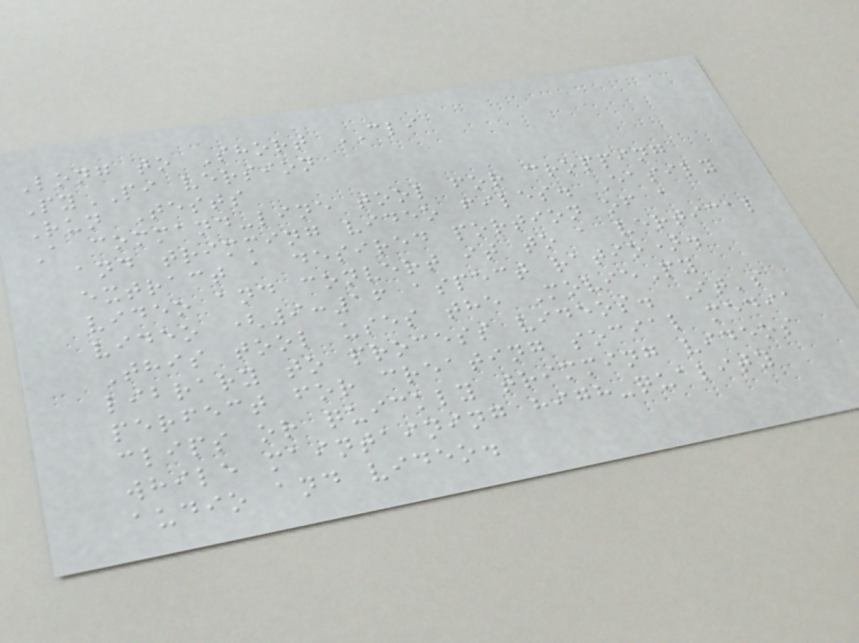Long to Short CLI
PyPI version
Run Tests
A command-line tool for cropping
and trimming video files. Easily
extract a desired portion of a
video and convert it to a vertical
video (9:16 aspect ratio).
This tool uses the MoviePy
library to process videos. It's
perfect for creating social media
clips or quickly trimming videos
while maintaining high-quality
audio and video.
